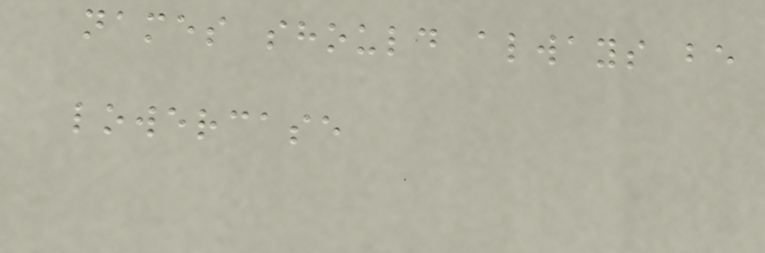names should always be
lowercase
